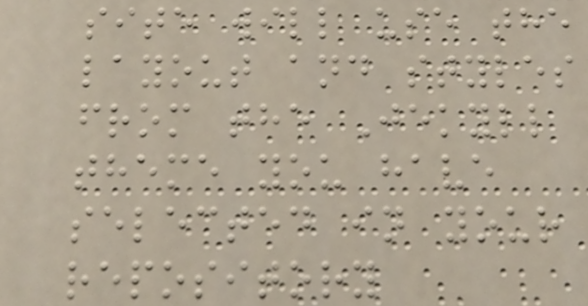site will use the
layout and styles
from the Jekyll
theme you have
selected in your
repository
